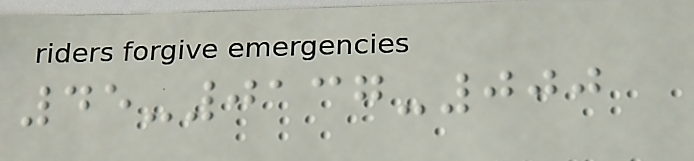45-0137-000
